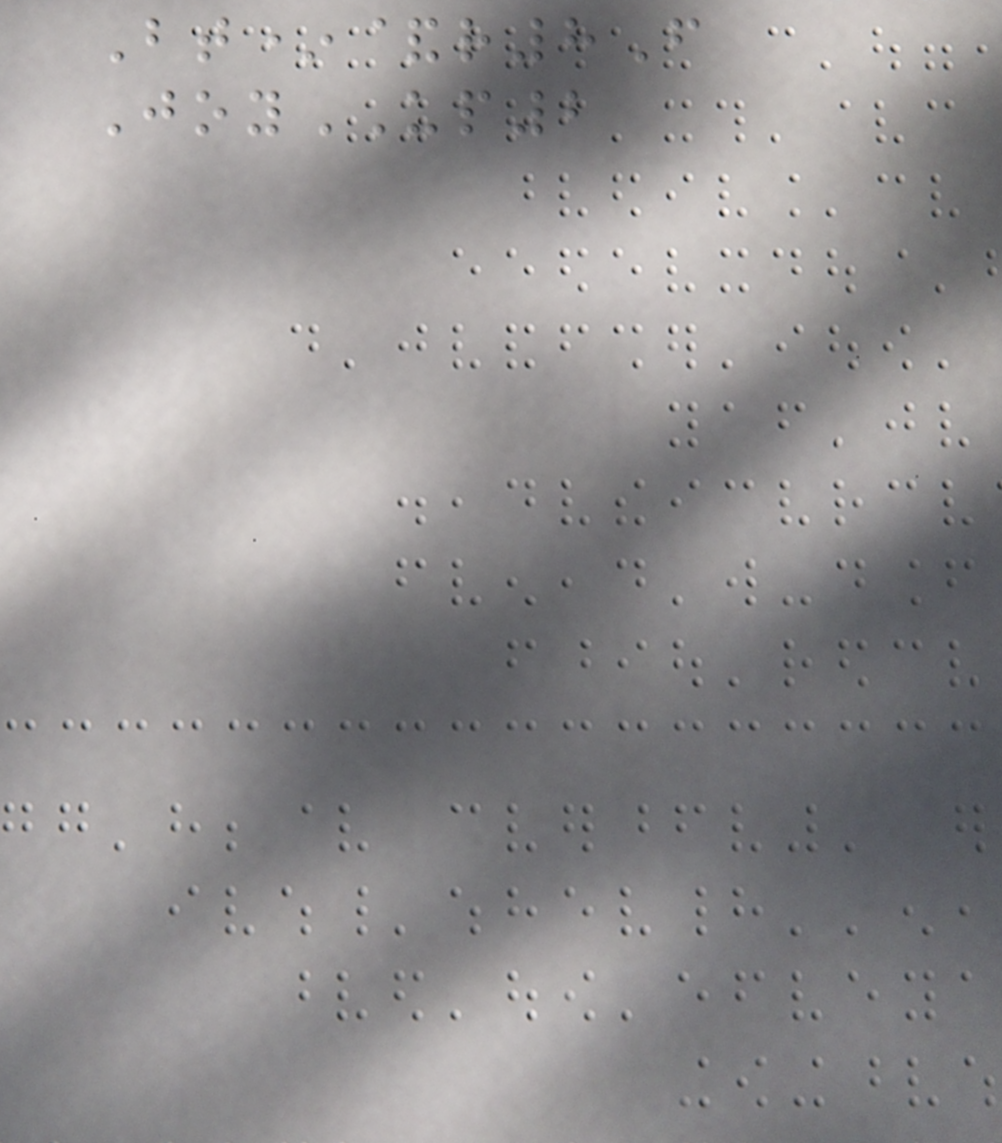Bt*&r8F
JoyUP2
